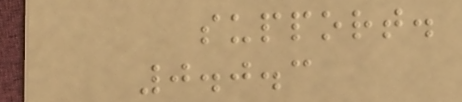support.
0.0.3
